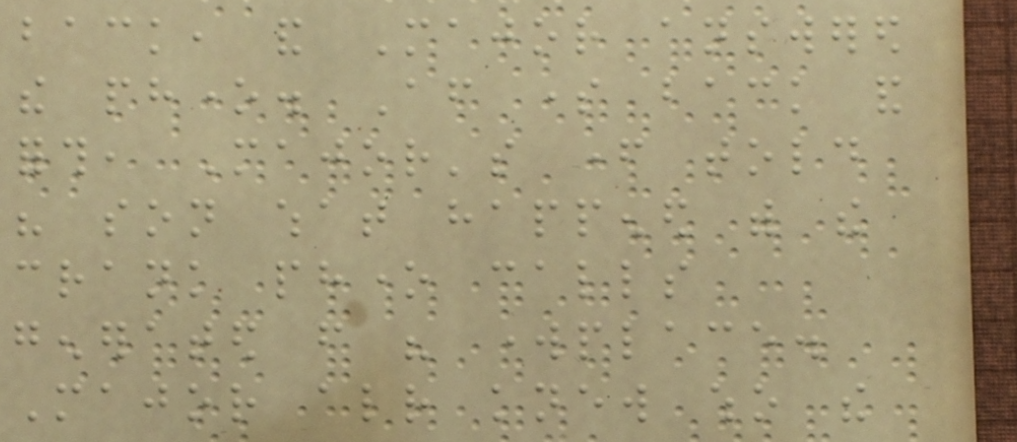back, and Major answered
the phone. After some back and
forth, Major's father told
his son what happened with the
crank phone calls
generated from his workplace.
Major already knew who the
